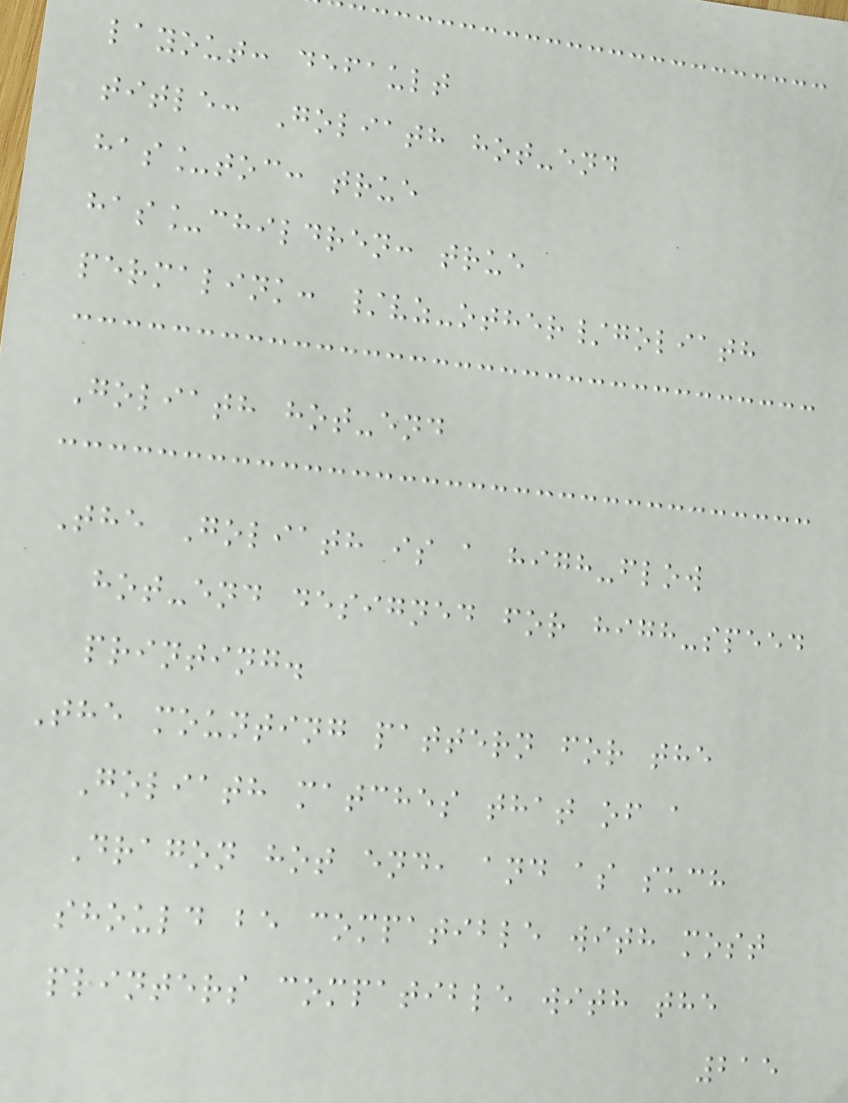layout: default
title: Goliath hot-end
has_toc: true
has_children: true
permalink: /vz-other/goliath
Goliath hot-end
The Goliath is a high-flow
hot-end designed for high-speed
printing.
The mounting pattern for the
Goliath matches that of a
Dragon hot end, and as such
should be compatible with most
printers compatible with the
215
